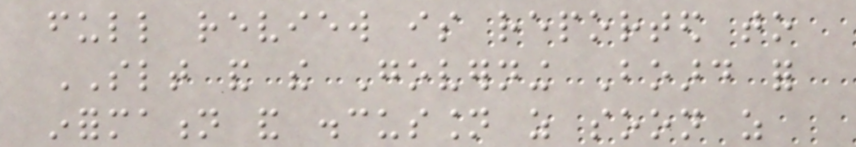full review is reported to
SLT and the Governing Board for
information and discussion as soon as
